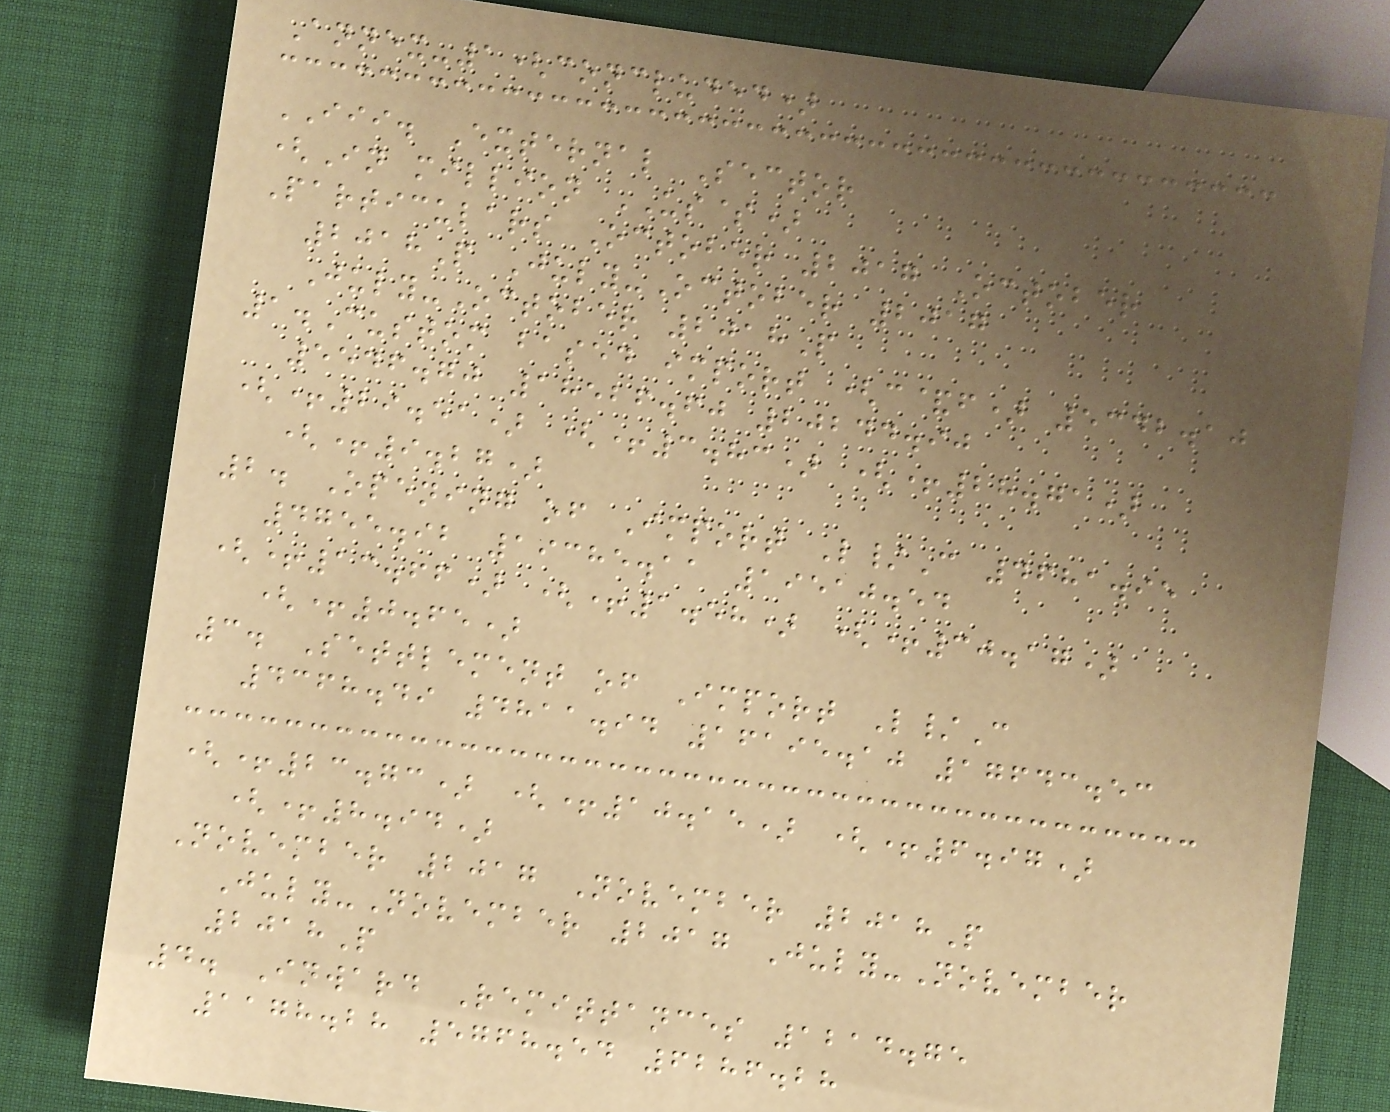Annex-1(concluded)
III. External Sector
(In million US$)
Particulars October 2017 October
2018P July-October 2017
July-October 2018P
1.Custom based import (c&f) 5342.10
5546.70 18526.60 20244.90
(+29.51) (+3.83) (+28.71)
(+9.27)
2. Opening of Import L/C 4681.95
4755.92 19385.11 19510.54
(+13.66) (+1.58) (+30.17)
(+0.65)
3. Settlement of Import L/C
4368.49 4811.94 16195.10 17643.53
(+23.73) (+10.15) (+6.97)
(+8.94)
November 2017 November 2018P
July-November 2017 July-November
2018P
4. Inward Remittances 1214.75
1178.28 5768.54 6286.28
